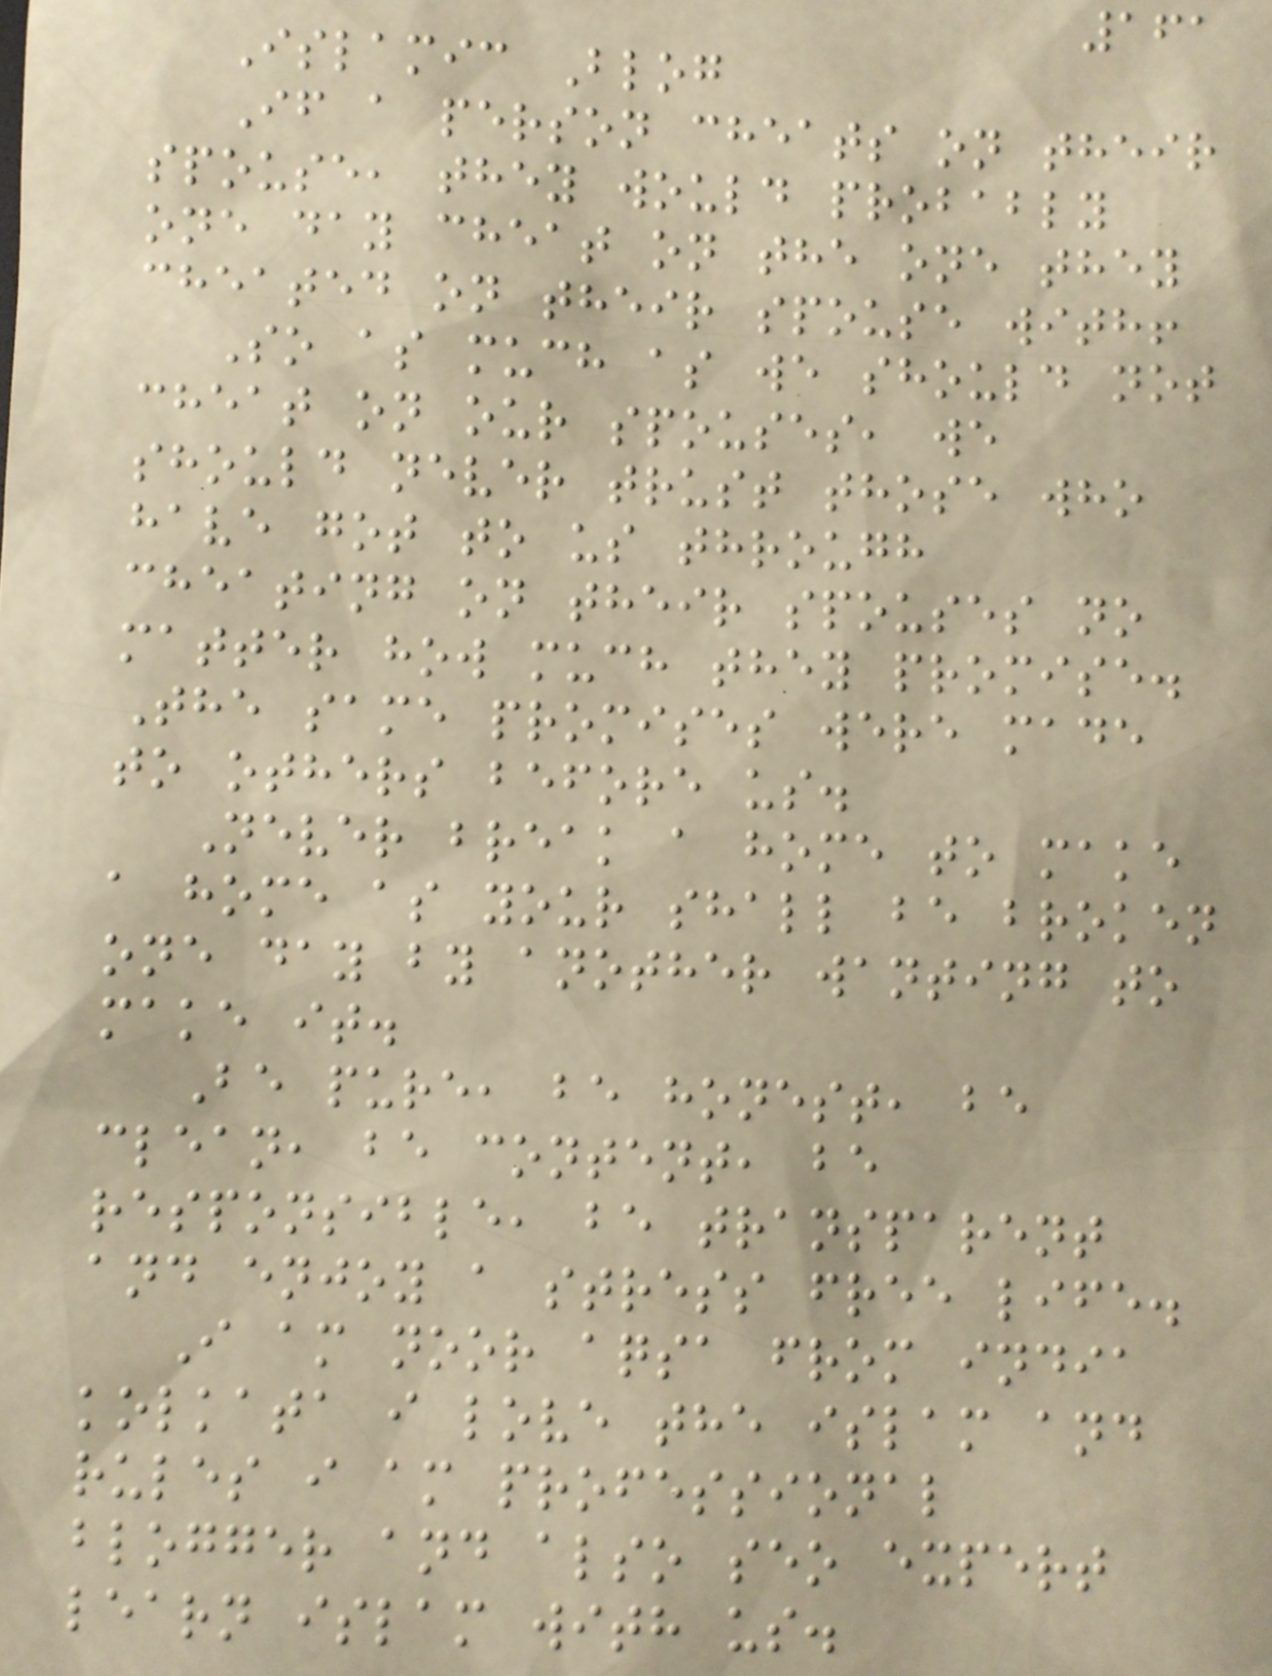161
Islamic Blog
If a person cheats on their
spouse, they would probably
one day cheat on the one they
cheated on their spouse with!
So as much as we should not
cheat on our spouses, we
should never trust those who
have got to us through
cheating on their spouses no
matter how much they promise.
The same promises were made
to others before us.
Never break a home to make
a home as your shall be broken
one day by another wanting to
make it.
Be pure, be honest, be
clean, be content, be
responsible, be transparent
and enjoy a stress free life.
I am noor aqsa from india
kolkata i love the islam and
rules i am professional
blogger and also seo expert
learn islam with us.
